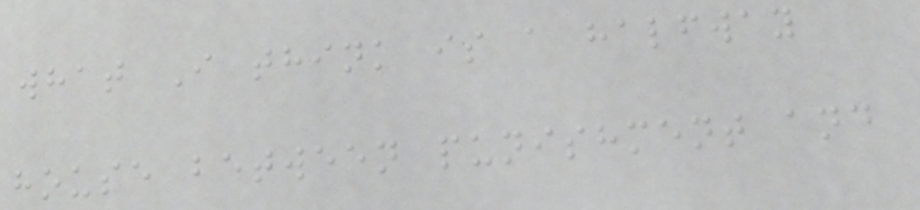what I think is a halfway
house between punishment and
